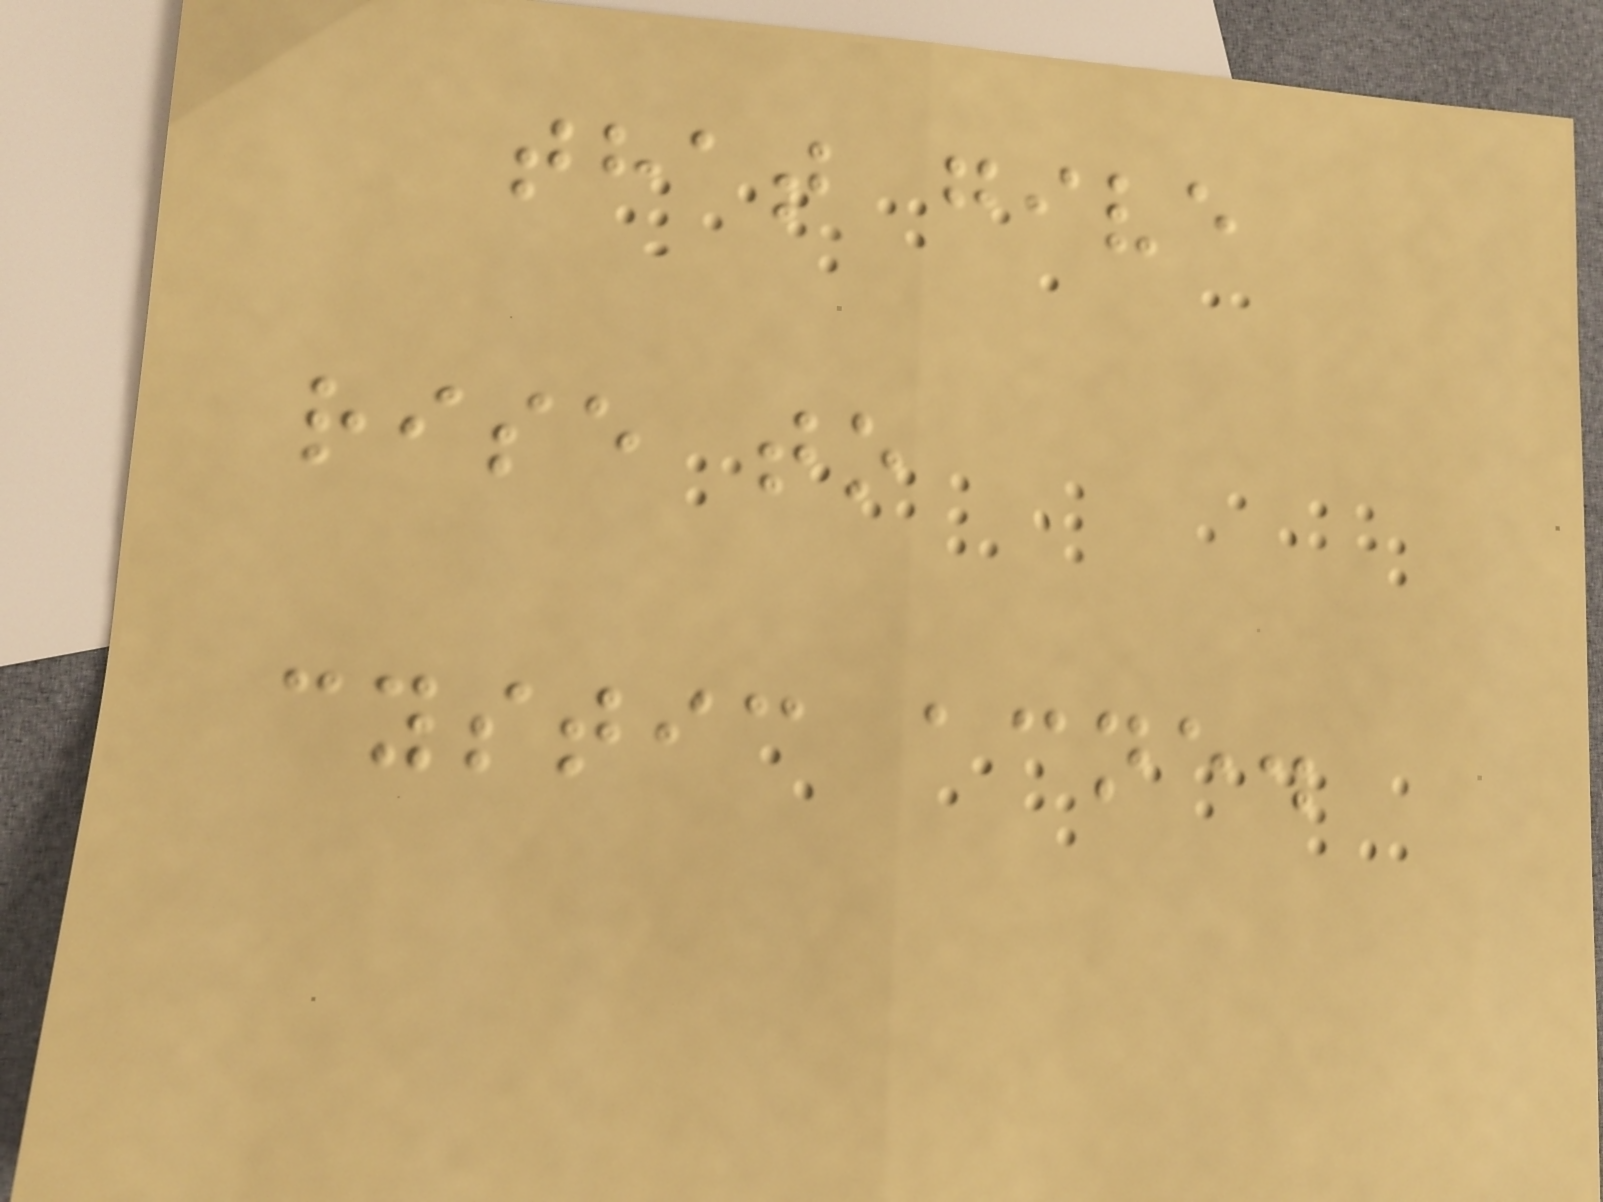that give
rise to
cystic acne.
